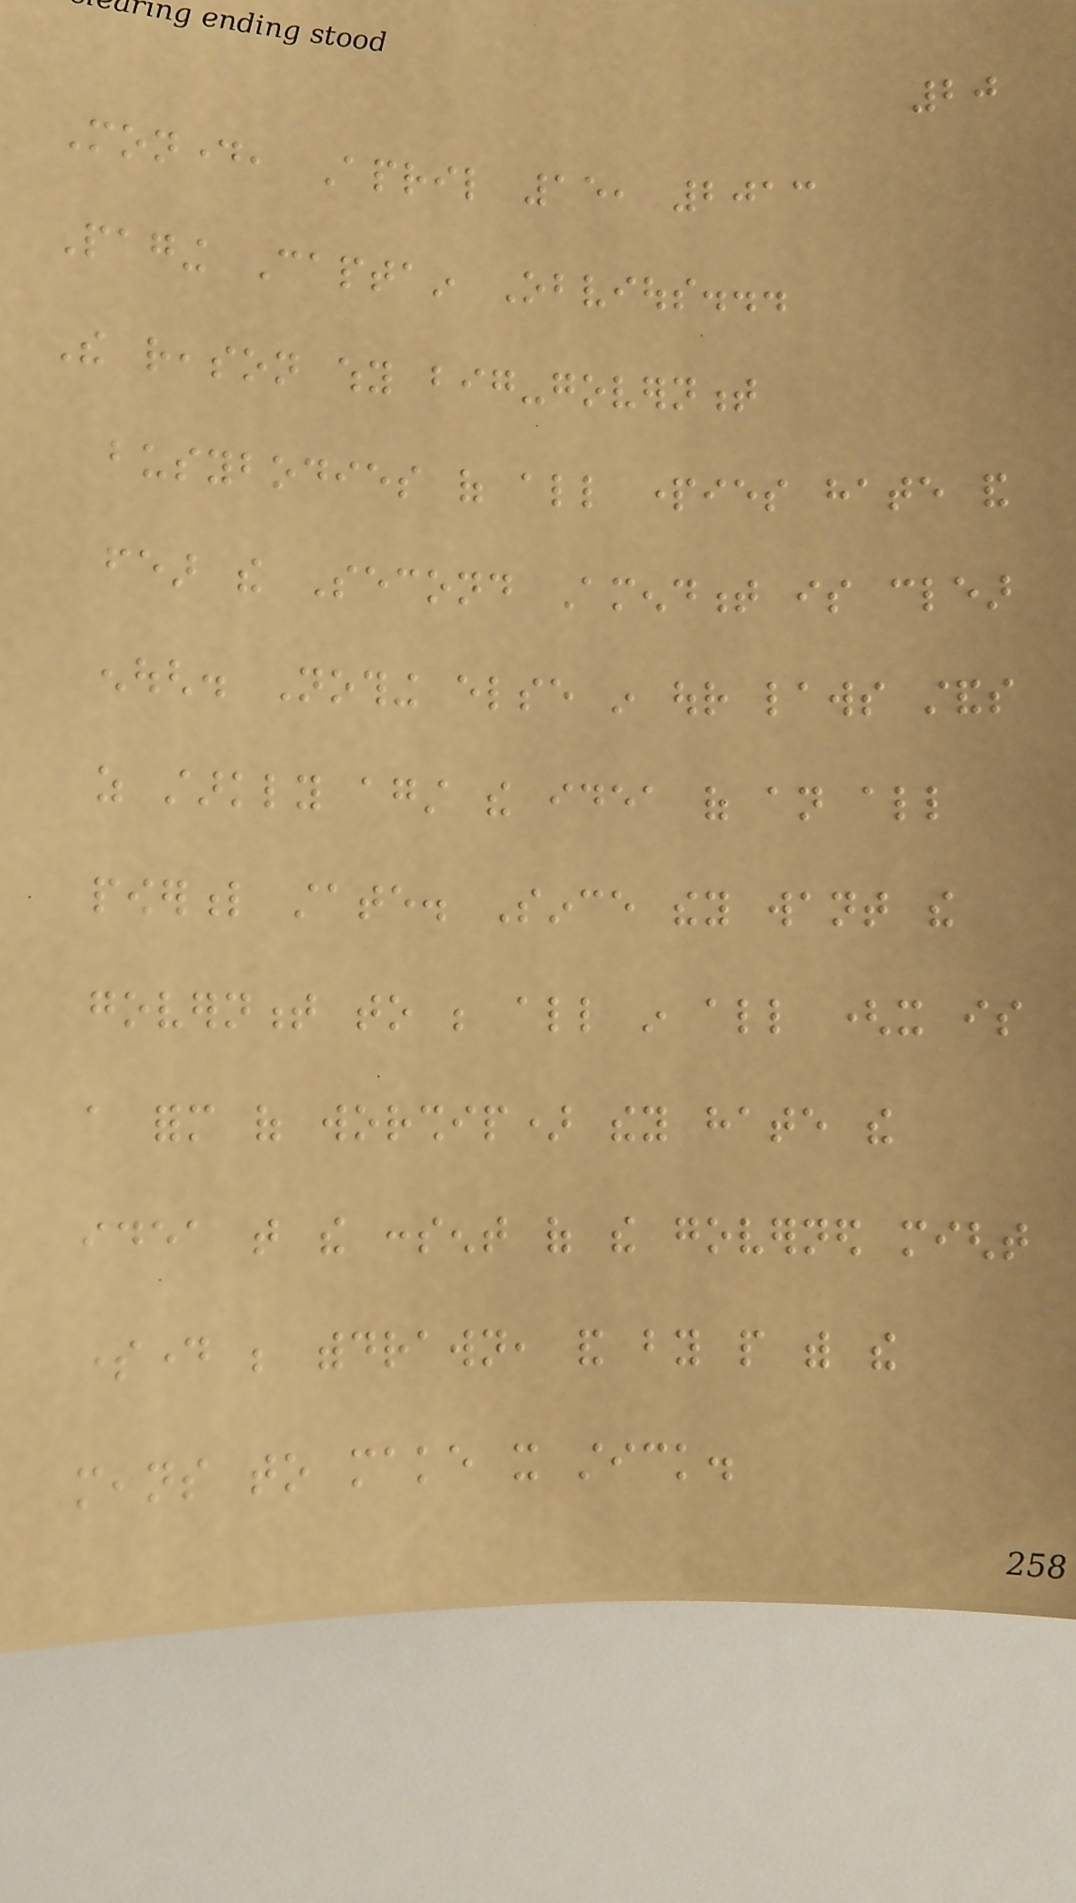20
Monday, April 15, 2013
Paging Captain Obvious...
The reason why big-government
busybodies of all parties hate and
fear the Second Amendment is clear
enough. Nothing else in our laws stands
as starkly against the idea of an all
powerful state. Since they want the
government to be all in all (it is
a form of worship) they hate the
idea that the consent of the governed might
someday be withdrawn, and by people with the
means to make it stick.
